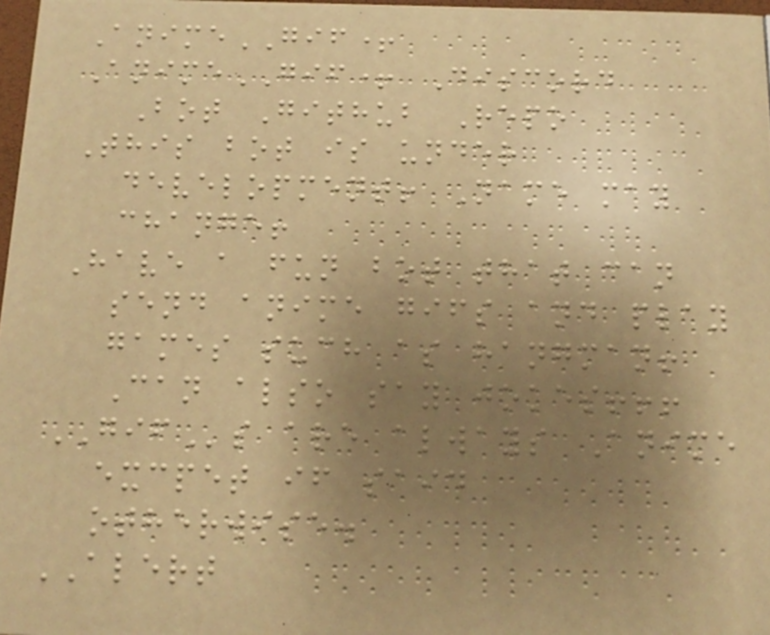AnimeGIF+
AnimeGIF+ Discord
Bot Github Repo
This bot is under
development! Name may
change!
Have a fun bot that can
send anime gifs and play
games such as hangman!
Can also say jokes!!!
GIFs are always Anime
excpet if said
otherwise.
ALERT
